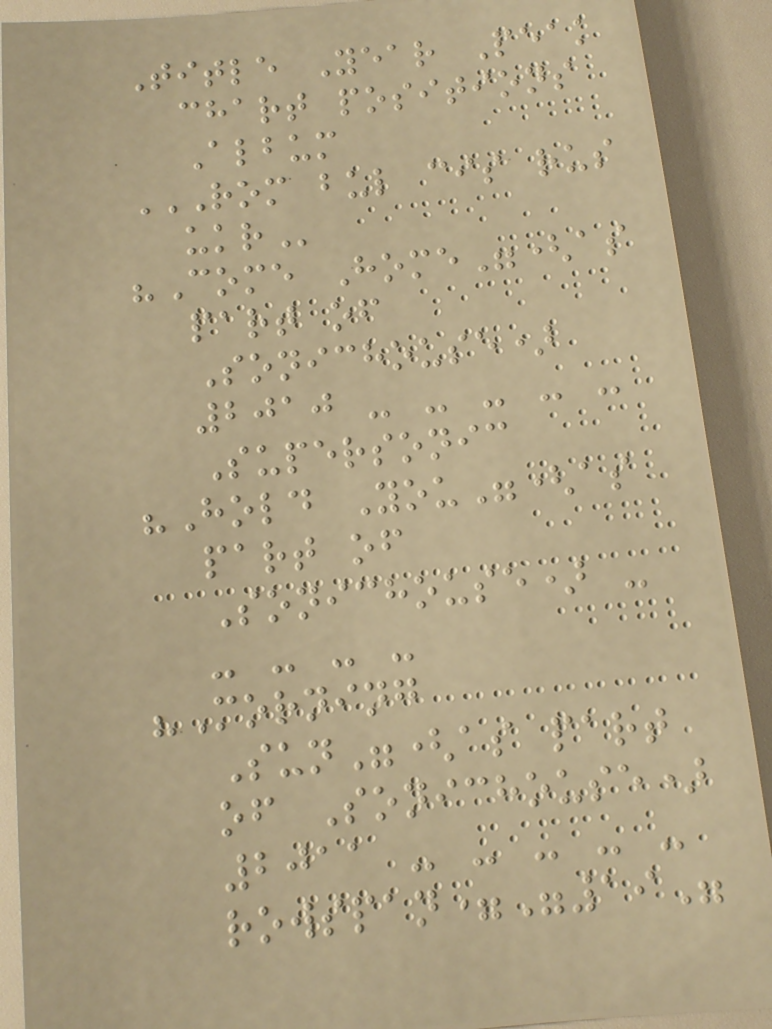Title Year Peak
chart positions
Album
ROM BUL CIS RUS
UKR
"Come Home"(as
part of
Sonichouse)
2010 - - - - -
Supersonic
"Hold You"(as
part of
Sonichouse) -
- - - -
"Morning
Sun"(as part
of Sonichouse)
2011 - - - - -
rowspan="19"
